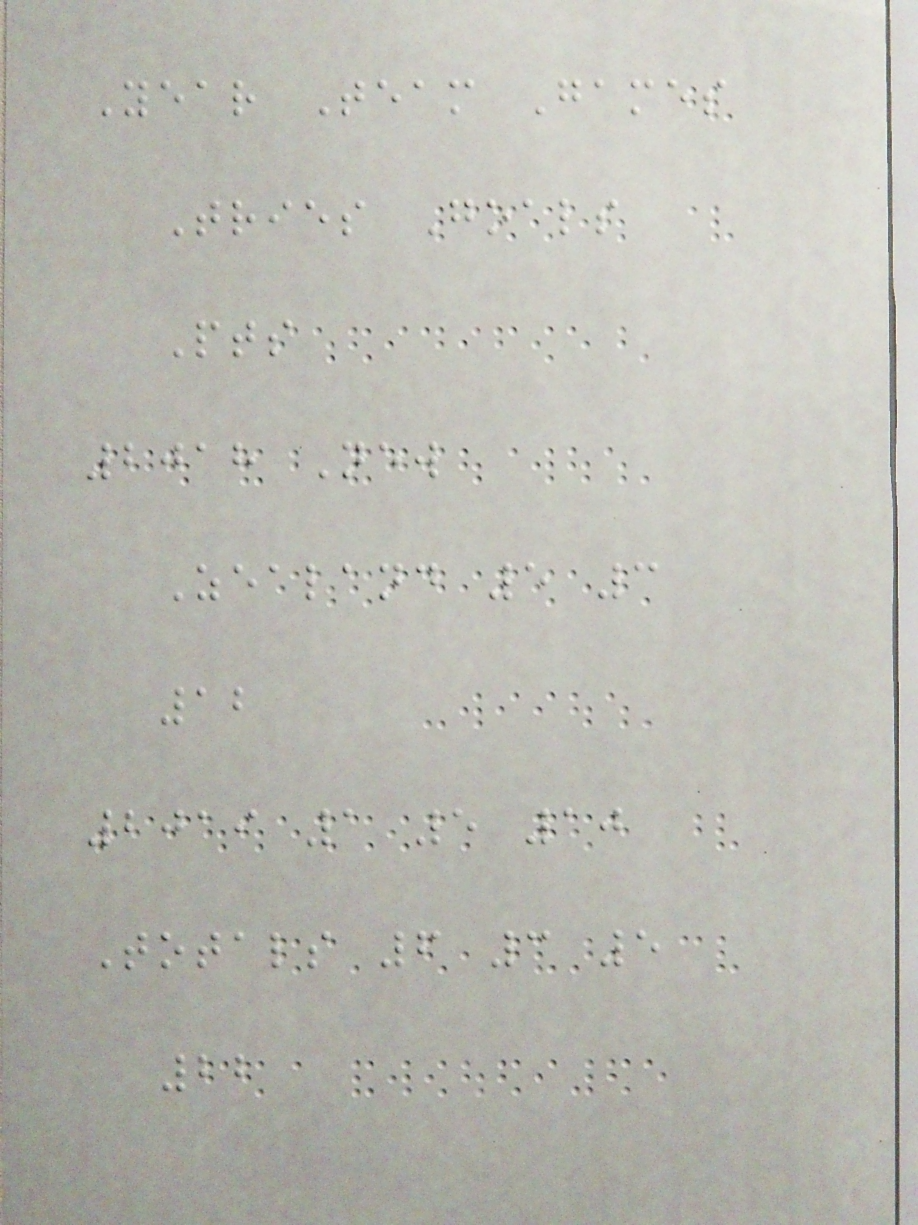Year Team Games
Tries Goals
Pts
2018 New
Zealand 5 3
12
2019 1 5 10
Totals 6 3 5
22
